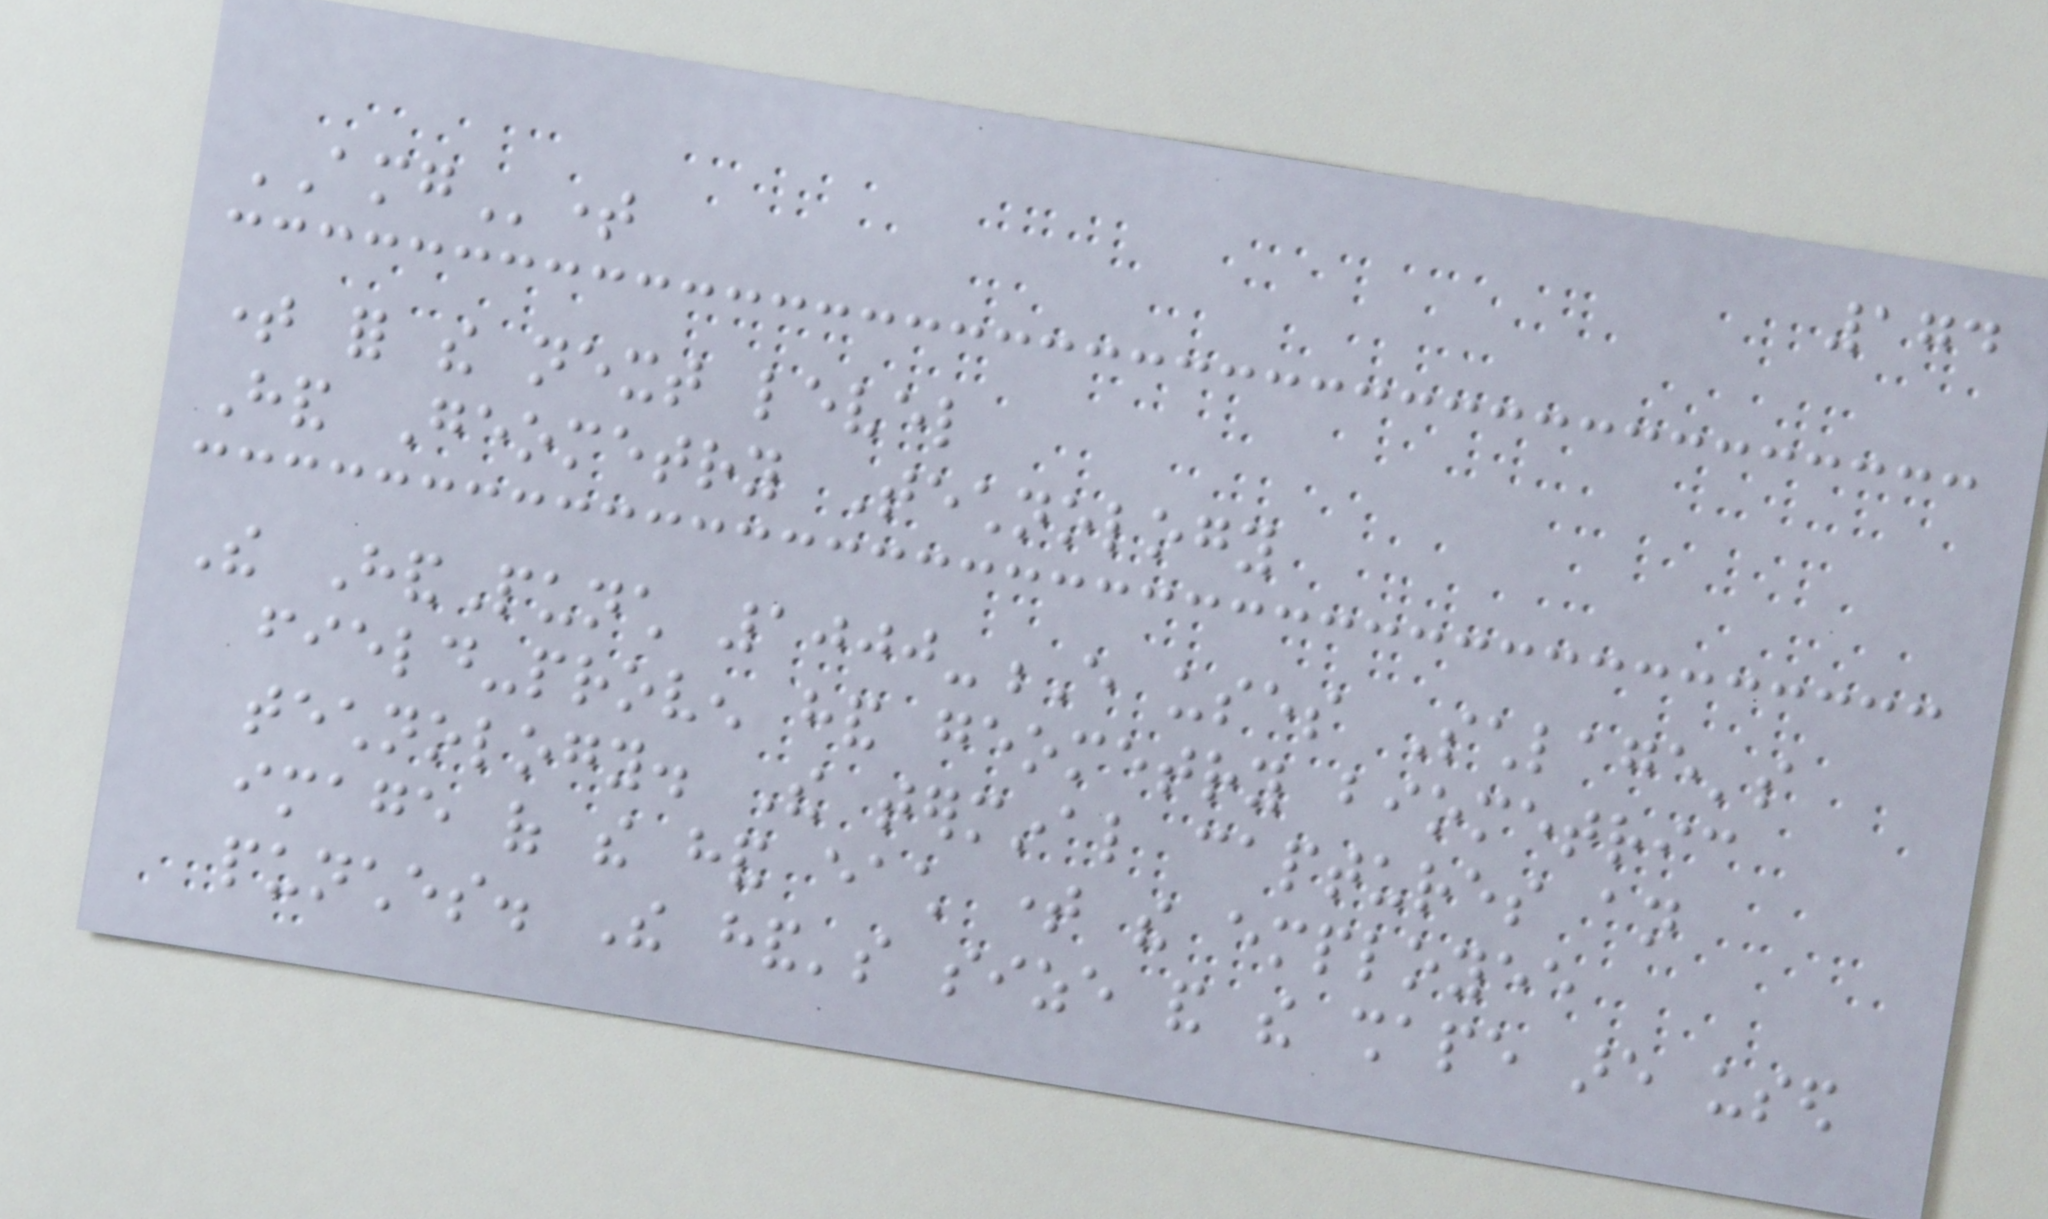174
AMGtime
time for the next level
Hand Geometry Technology
The HandPunch 1000-E uses Schlage's
field-proven hand geometry biometric
technology. The terminal captures an
image of the hand each time the employee
punches. The hand's size and the shape are used
